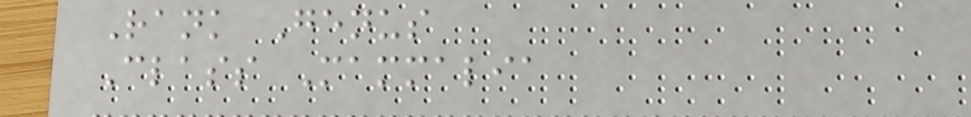Rank Genus
Class Mammalia
